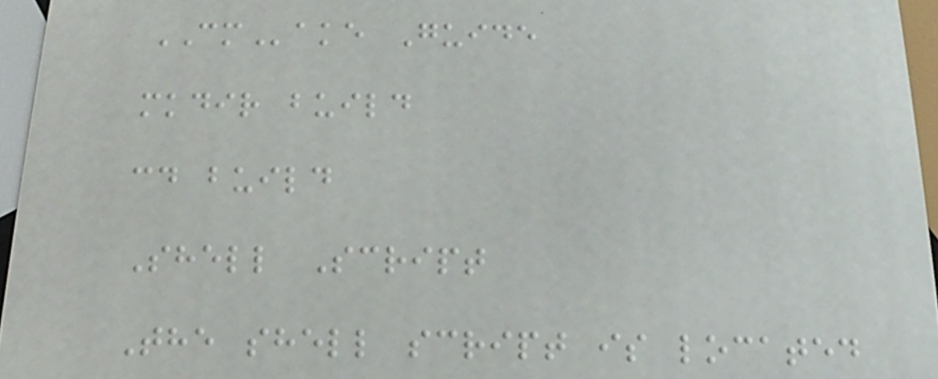CMake Guide
mkdir build
cd build
Shell Script
The shell script is located
